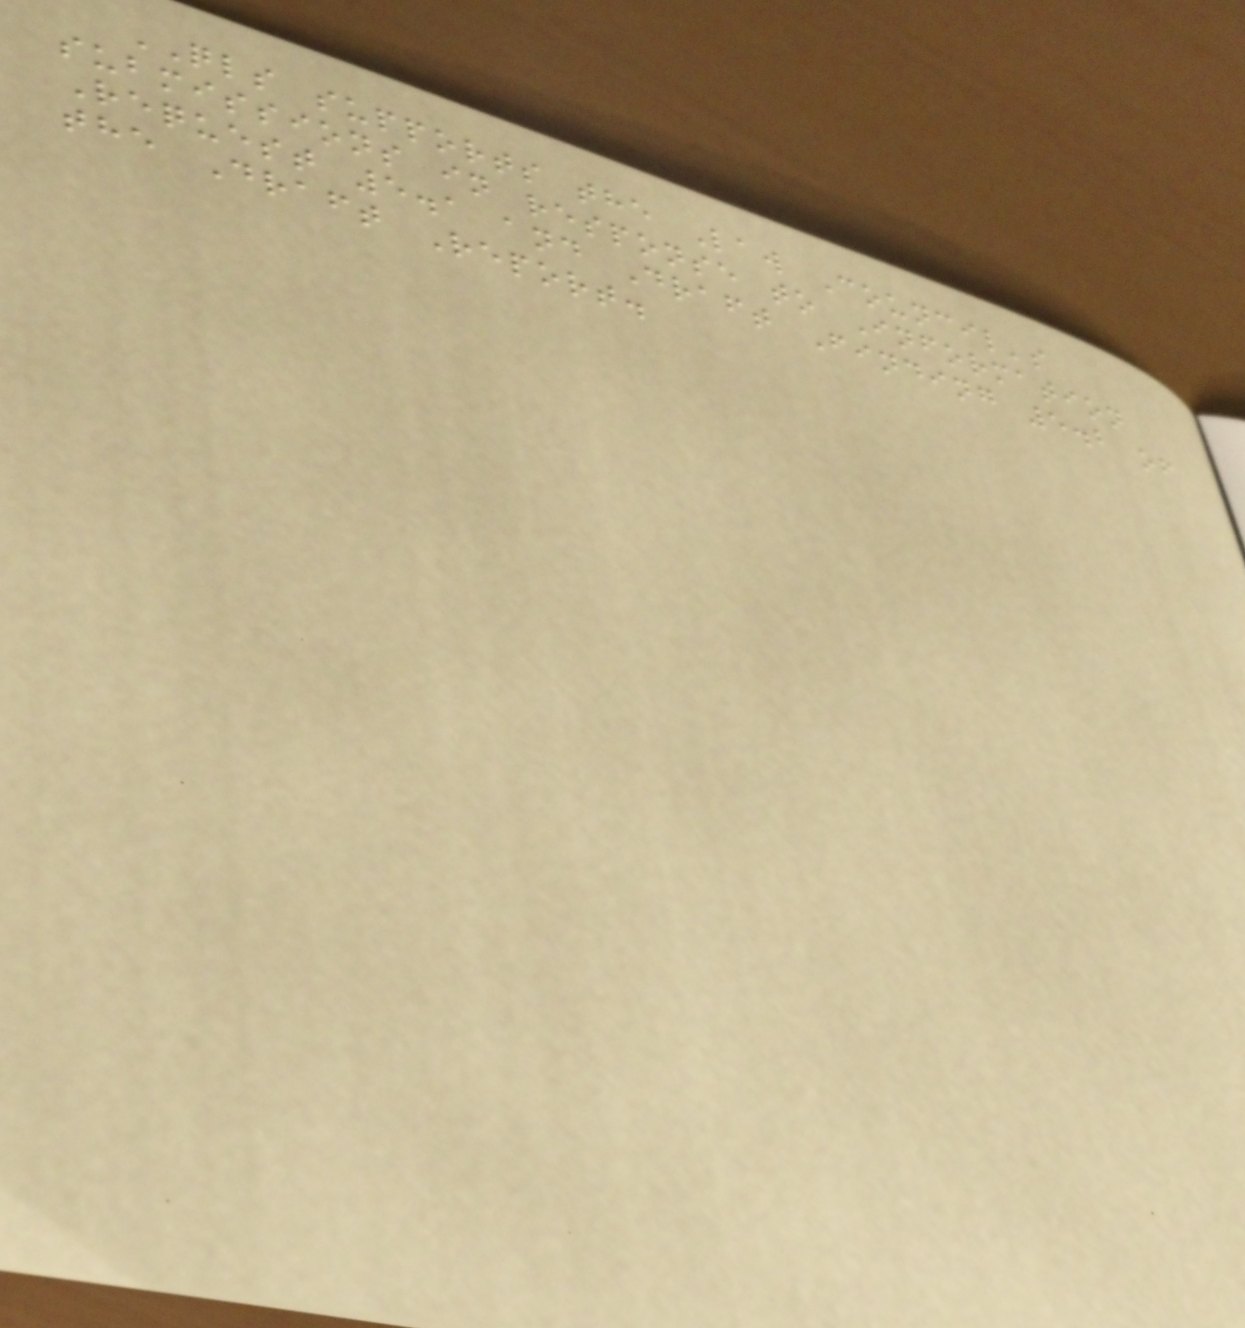QLS supports the Law Council's
submissions in response to Information
Request 5.1 and Draft Finding 5.2 of
the Draft Report.
